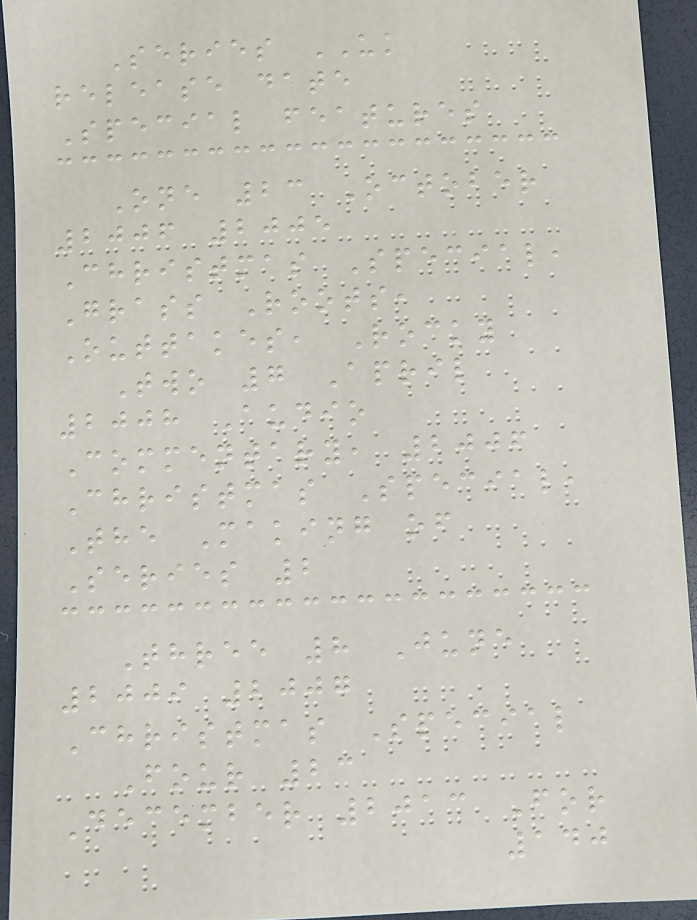Series UK
release date
Special features
One 23 October
2006 2005
Christmas Special,
Grass Roots,
Outtakes, Rocky
Two 7 April
2008 Audio
Commentary, 2006
Christmas Special,
The Making of
Series 2
Three 8 June
2009 2007
Christmas Special
Four 23
December 2013 For
140
